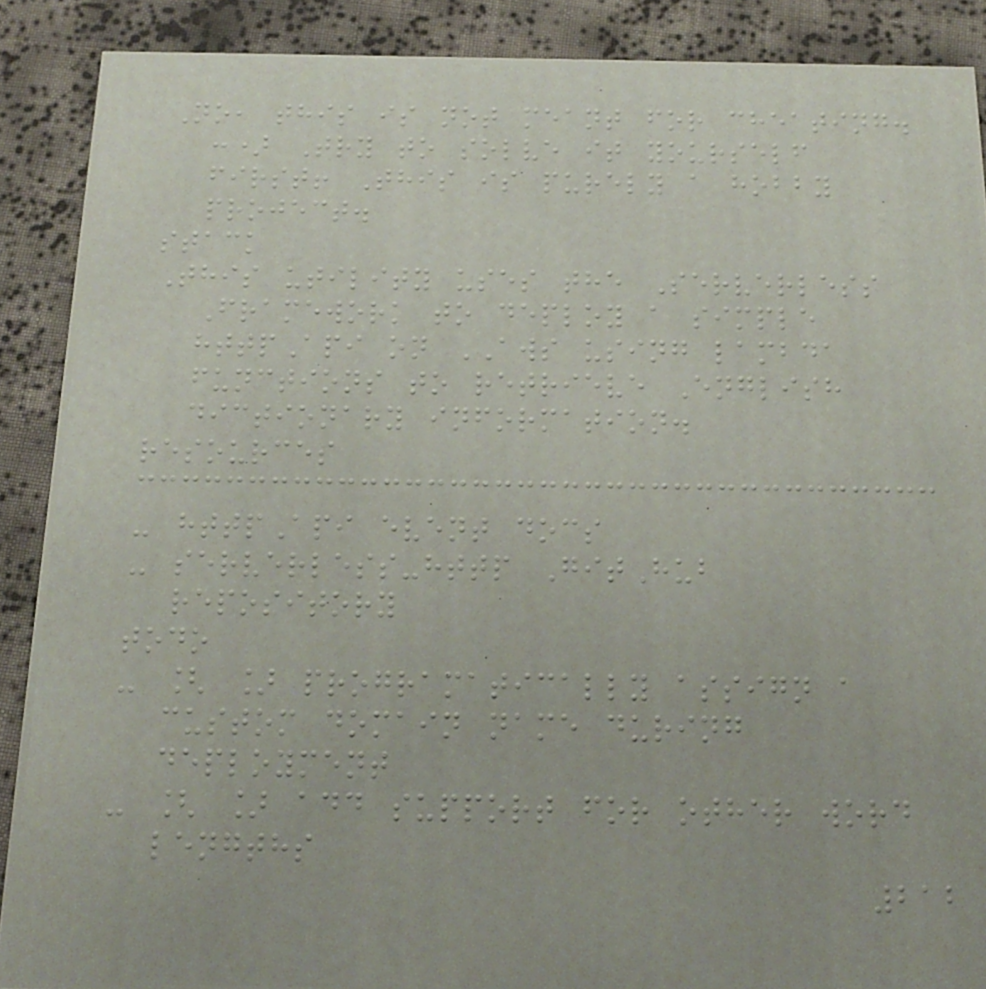No, this is not meant for cheating.
:) Try to solve it yourself
first! This is purely a hobby
project.
stack
This utility uses the Serverless
Framework to deploy a simple
httpApi on AWS using lambda
functions to retrieve English
dictionary information.
resources
- httpApi event docs
- serverless-http GitHub
repository
todo
- [ ] programatically assign a
custom domain name during
deployment
- [ ] add support for other word
lengths
212
